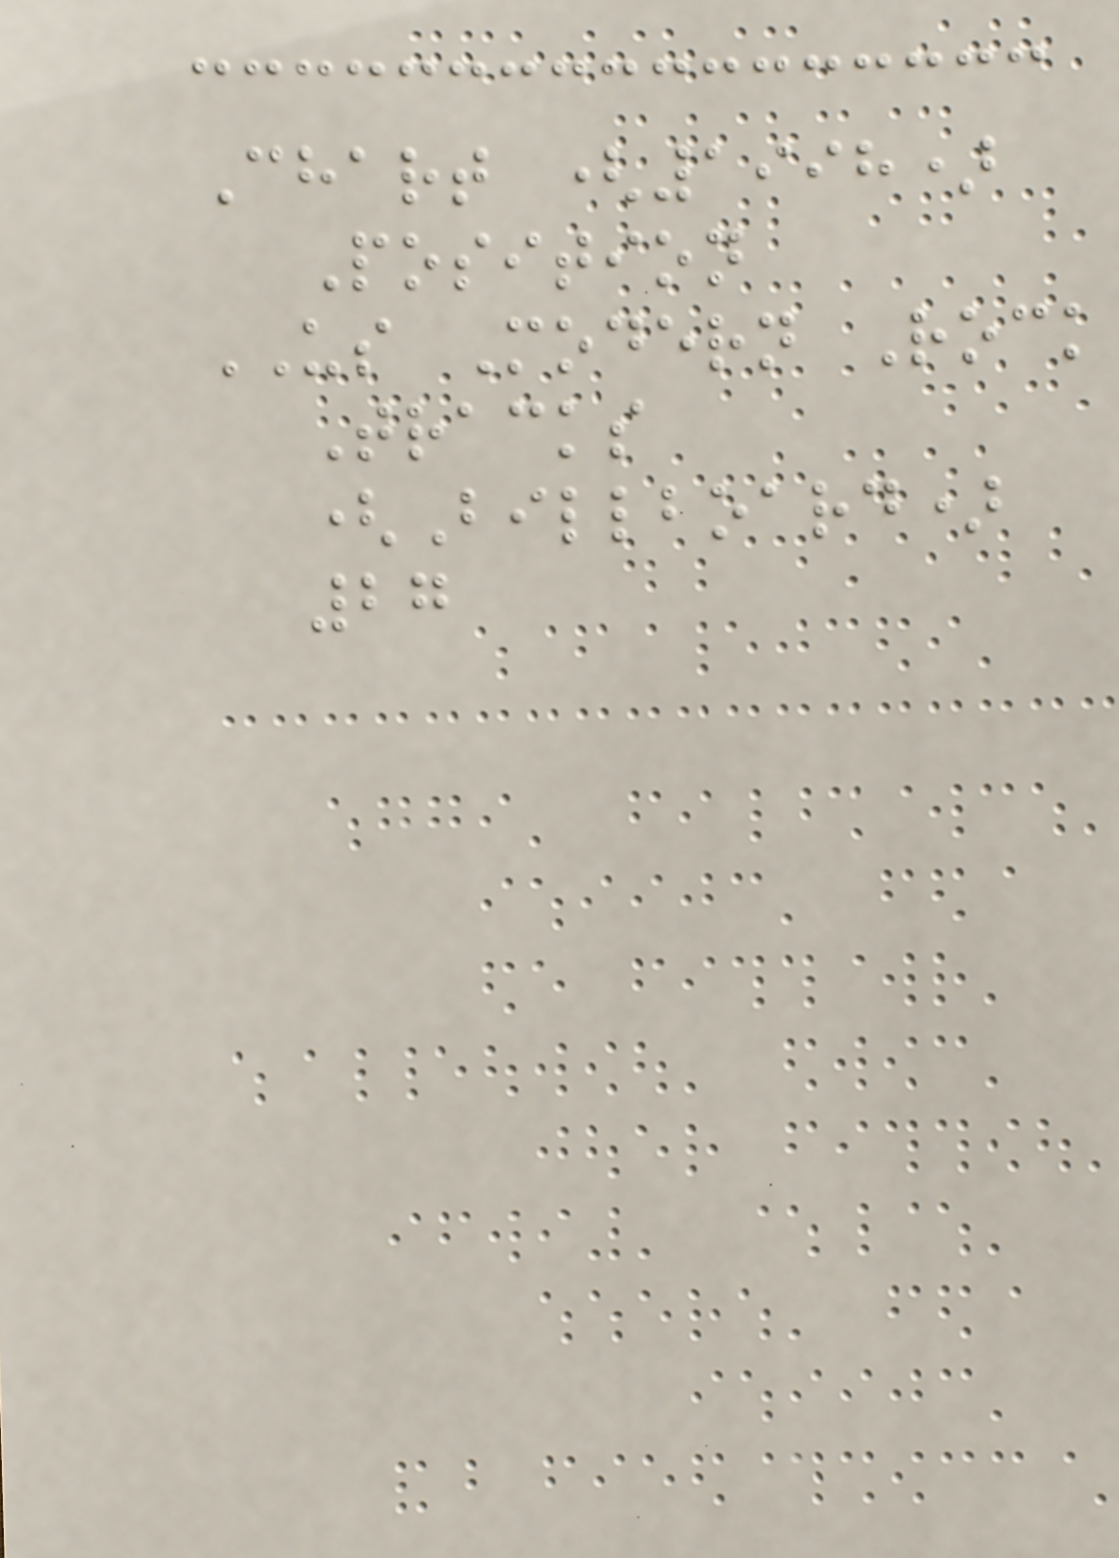Chart (1998)
Position
US Modern Rock
Tracks
(Billboard)
27
